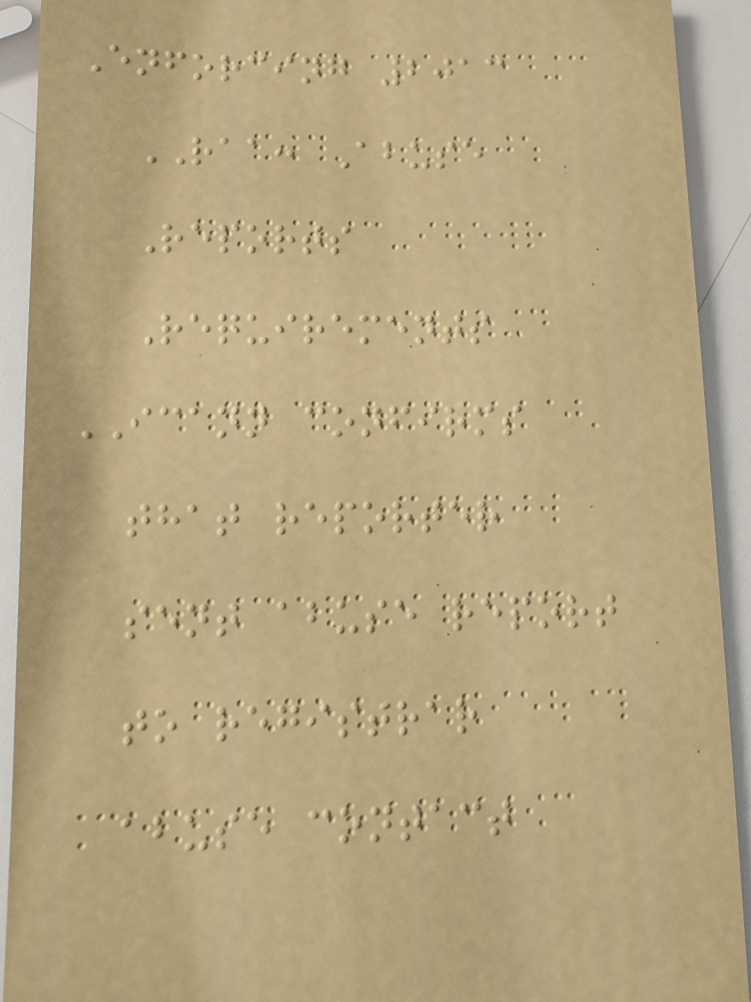Enforcing 2013
RAA: Abuse
Reports
Requirements
ICANN confirms
that reporter
sent abuse report
to registrar
abuse contact
